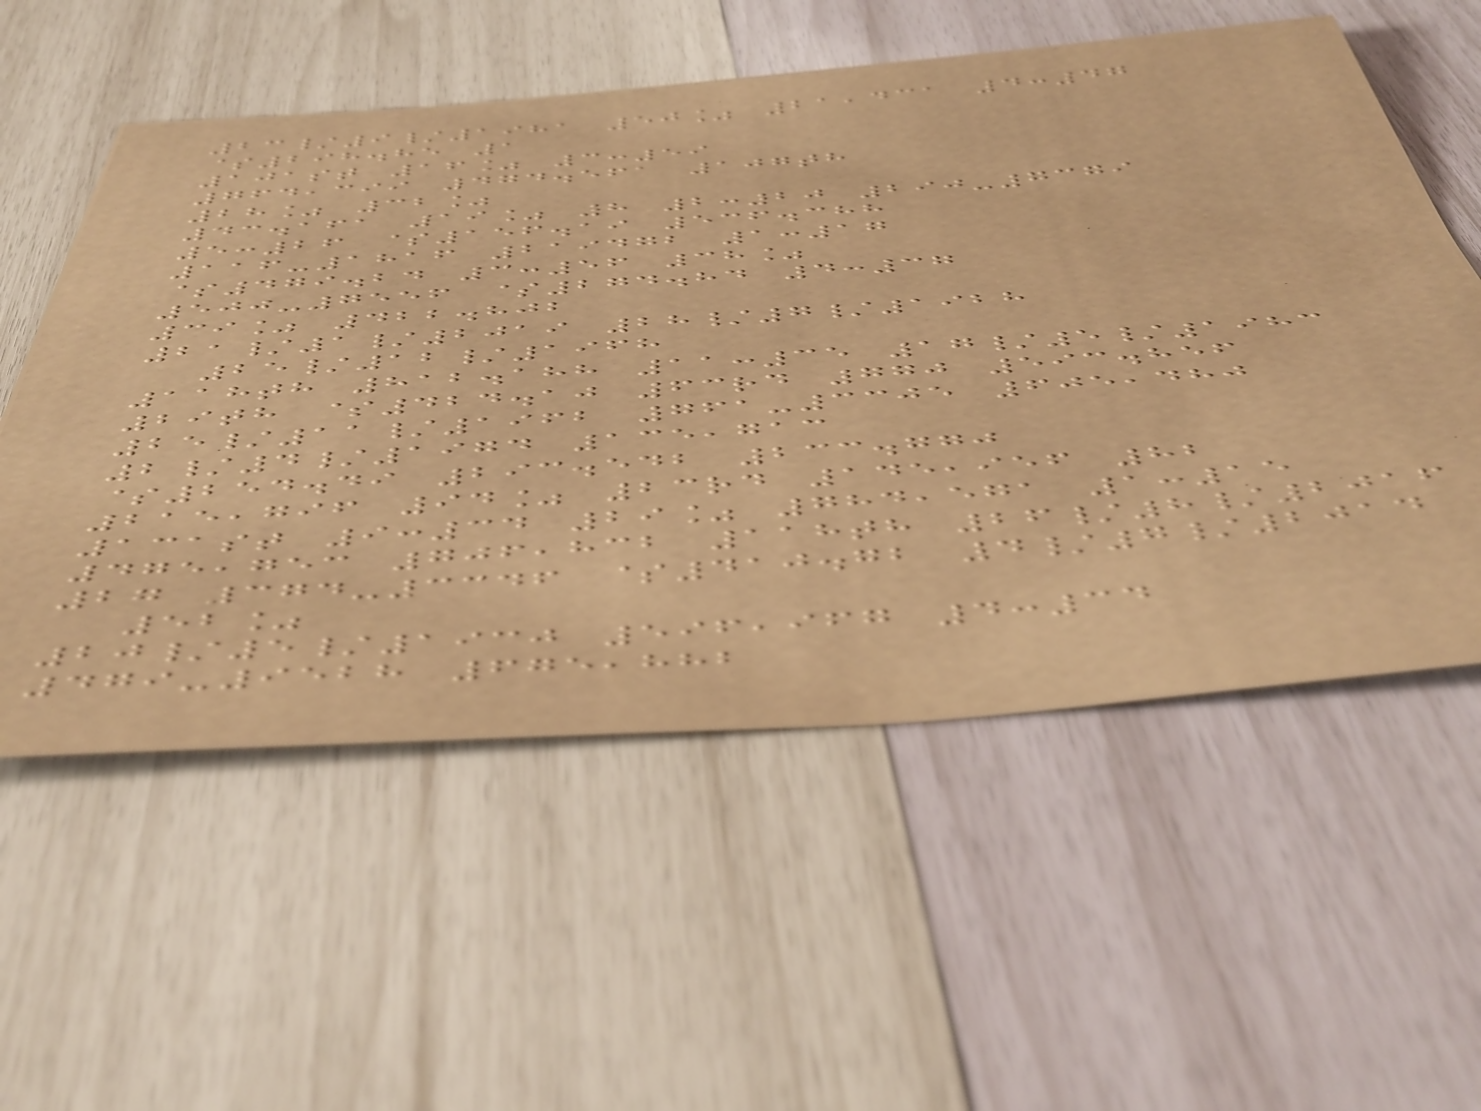23/9/1981 50% 21,431 4:47
$298.85 1
101st 16% 3:59
764,399 474.561 107th
28% 32%
43.161 19% 8 2:20 290-7379
5:26 $156.19 536.388
116-1816 219472 1:17
$479.24 3:56 38%
500-7556 $274.84 4:37
39% 422.802
21/1/2019 28/7/1928
25/12/1968
118th 812.188 11:35 17/5/1983
29th $424.10 63rd 770 593.856
25/11/1962 761-3305 605,480
2/4/1974 135,713
$254.49 293.542 233.770
215,796 94% 23rd 145,956 82
131st 9:34 29% 784,571 1:15
475,753 706,832 118th 26/8/2016
27 374-3346 $410.72 4/7/2014
52%
20/5/1930 596,967 4:34
479-9528 675,882
